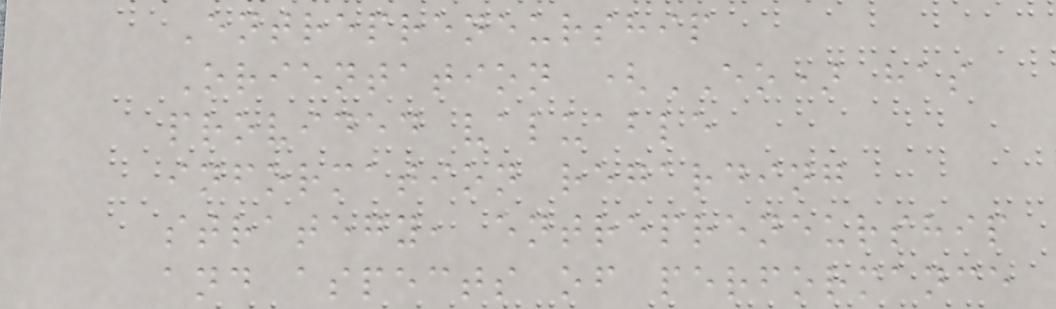Entrepreneurship
Orientation (EO) has
provided valuable
information regarding
strategy, entrepreneurship
and aspects of performance
